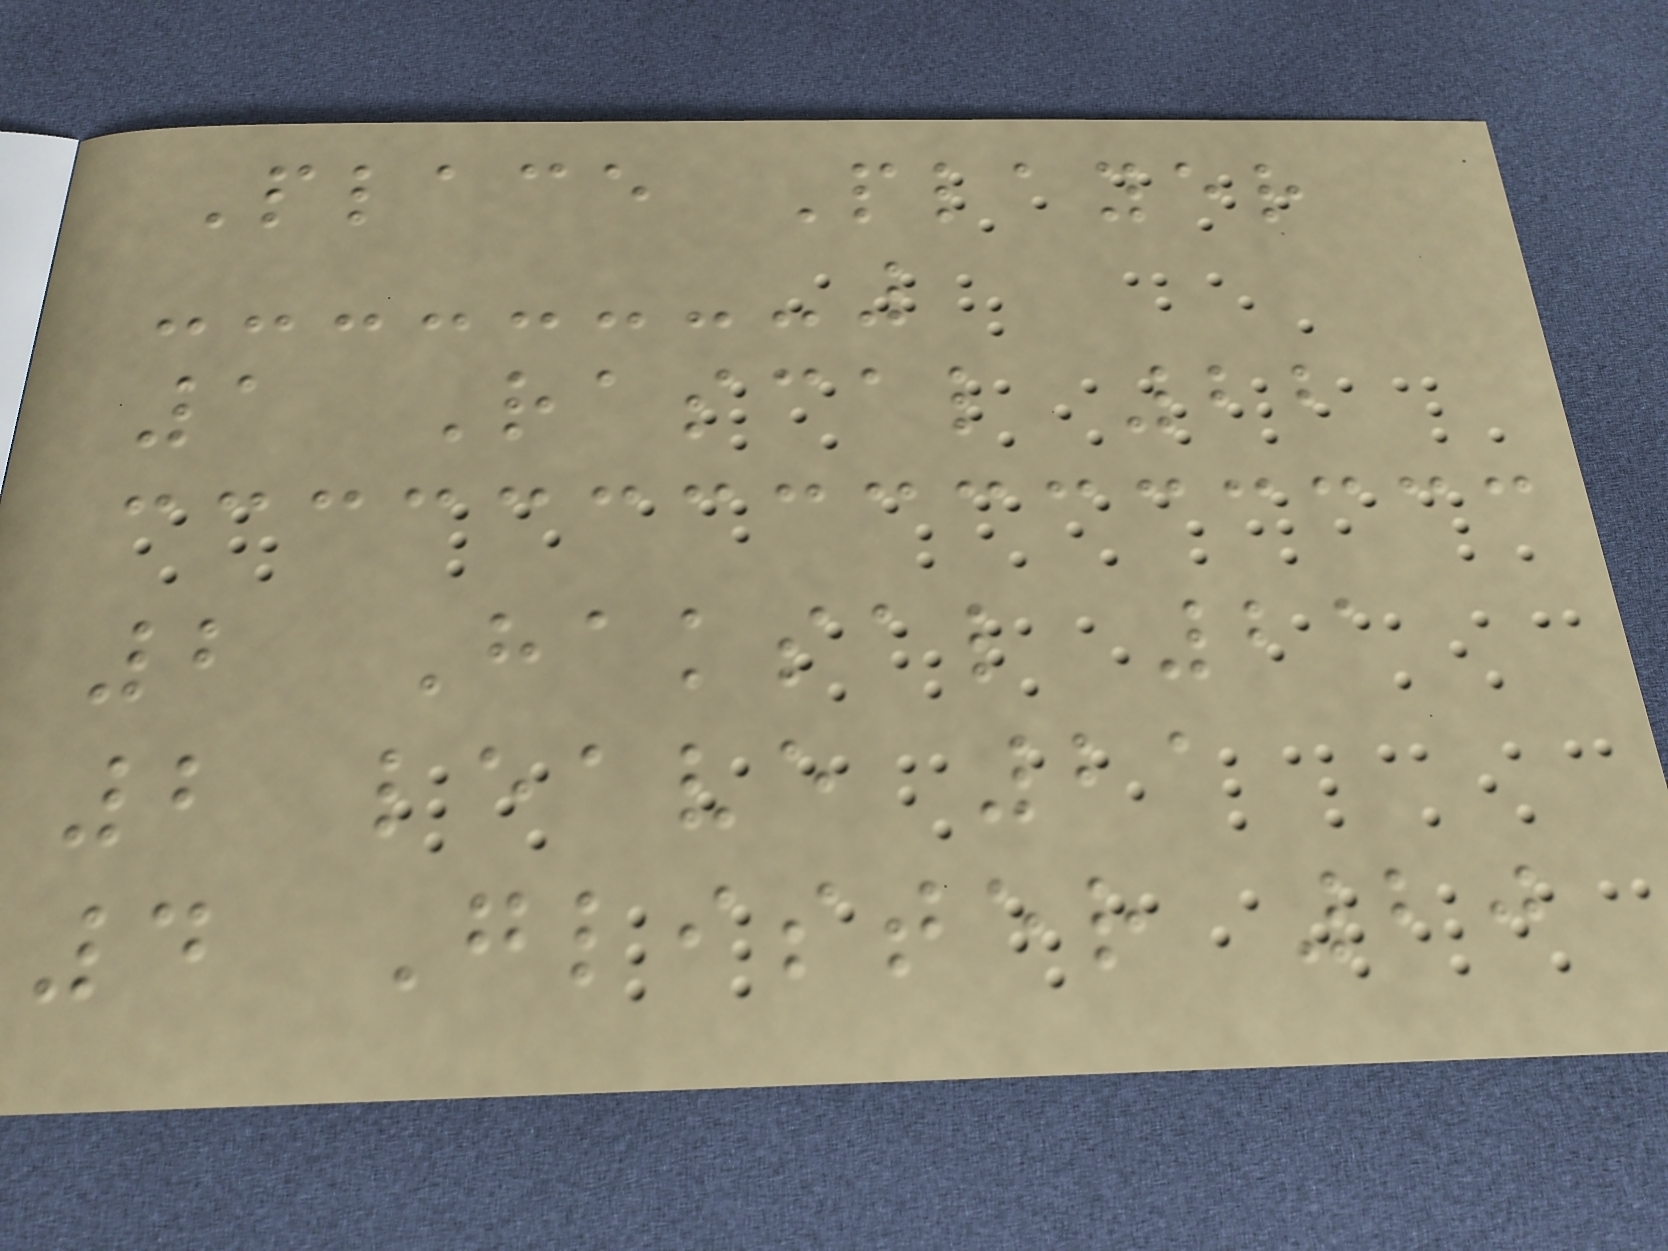Place Player
1 Rascal 22
2 Haksal 21
2 leave 21
4 Glister 20
